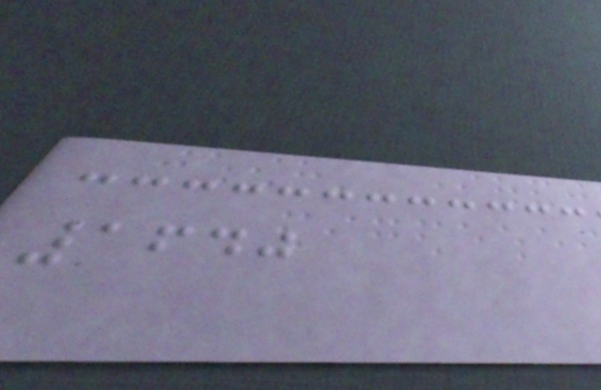1640
